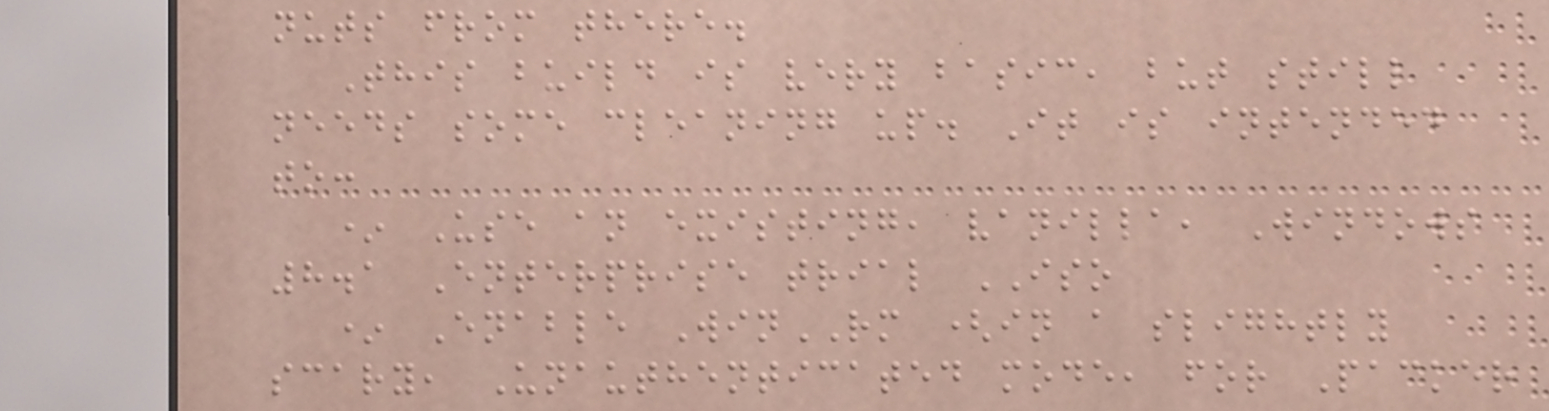nuts from there.
This build is very basic, but still
needs some cleaning up. It is intended
to:
* Use an existing, vanilla, Windows
8.1 Enterprise trial ISO
* Enable WinRM (in a slightly
scary, Unauthenticated mode, for Packer
